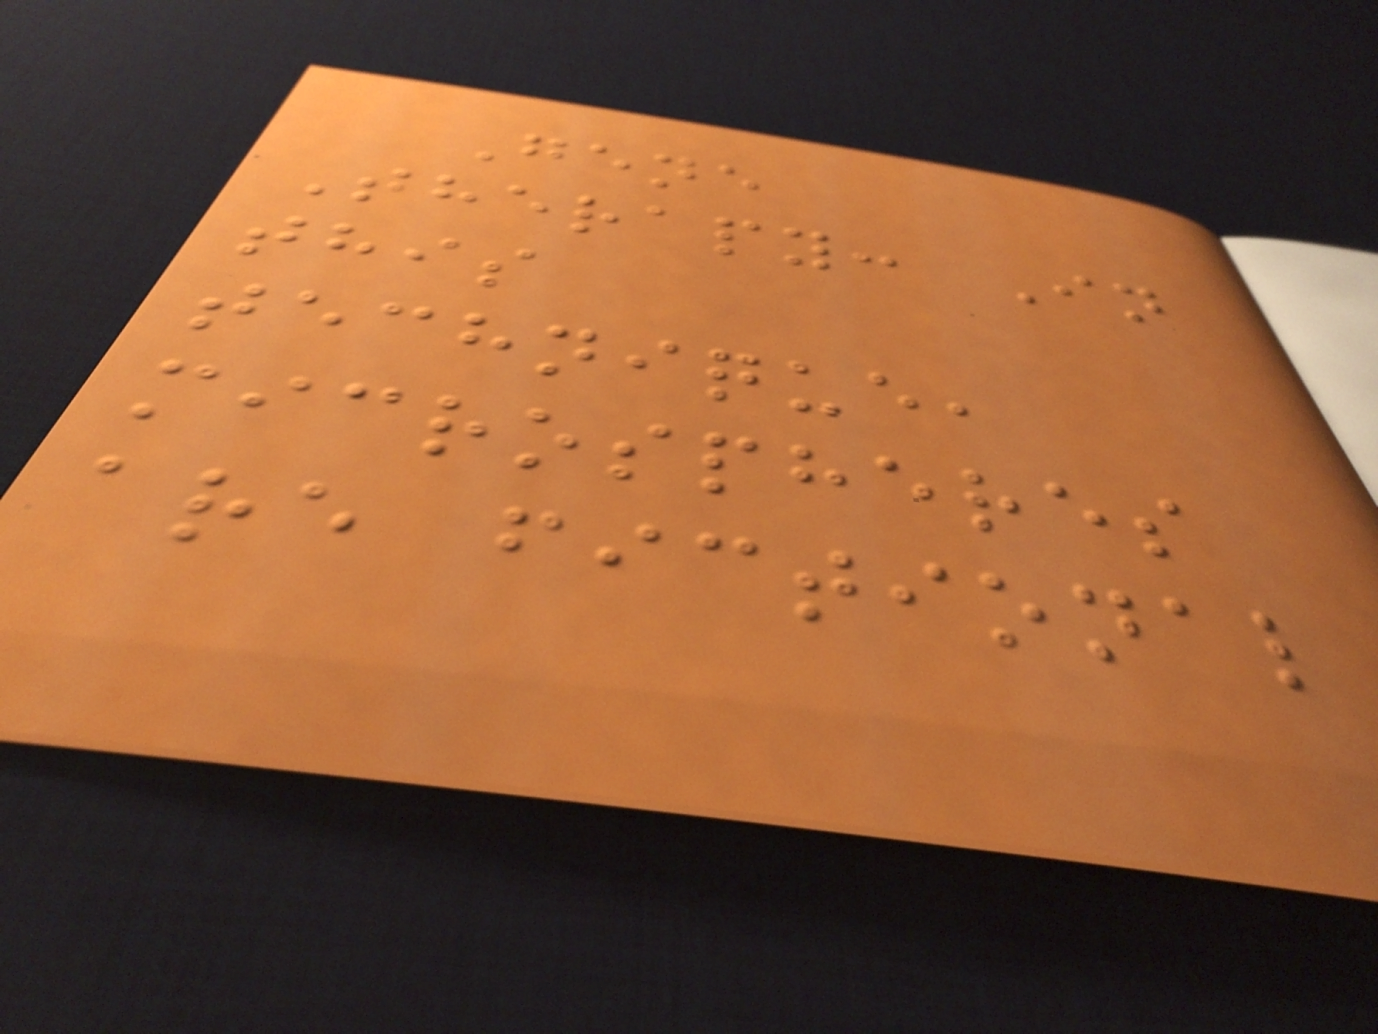Gene
Therapy: In
this
technique,
microspheres
are fictional
